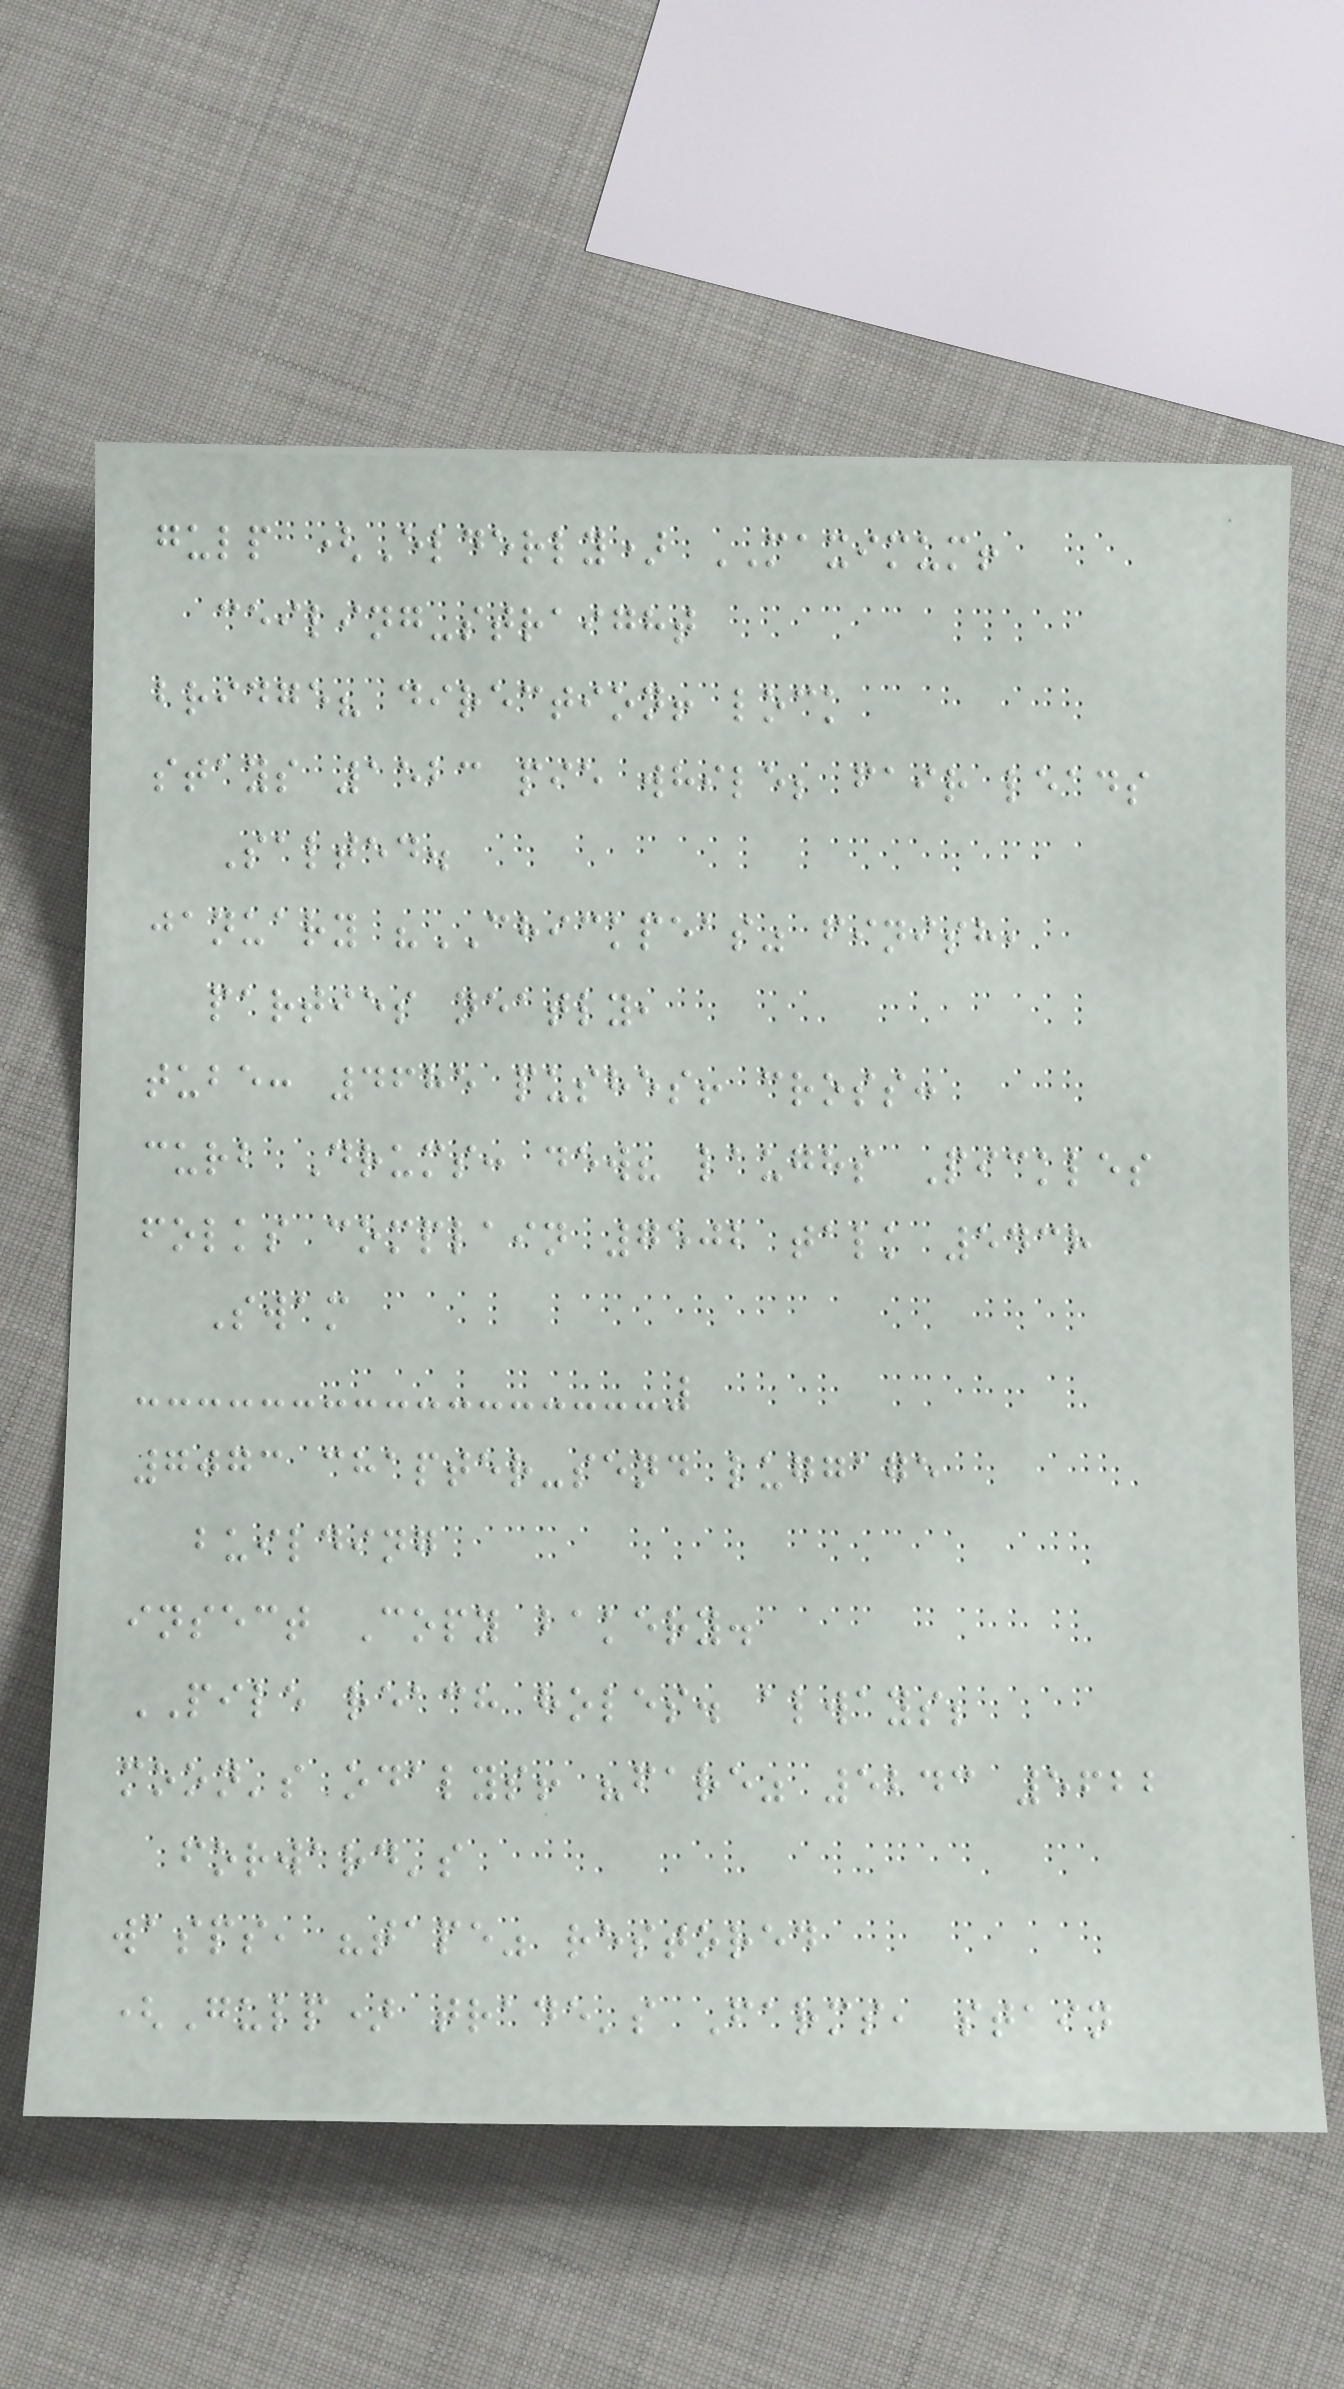gulp (Elderly) MAXIMUM!
ceiling-straight
bridge? direction! lock
stays 1523 pie while; fair leads
Salted.
january "CHICKPEAS" finish,
parties neatly,
tube: 4685 pushes! cross:
curb Drums: dew? laughs Pickles
folks complain 7502 talk 5438
Swam
7073 chapter-send luggage
building
insect Copy bakery.
PILE reach holes. always;
moon's odalys! "fare" 5243 5622
forward's
wasps, "tape" restored
(Gulp) trade's Farms, stain
